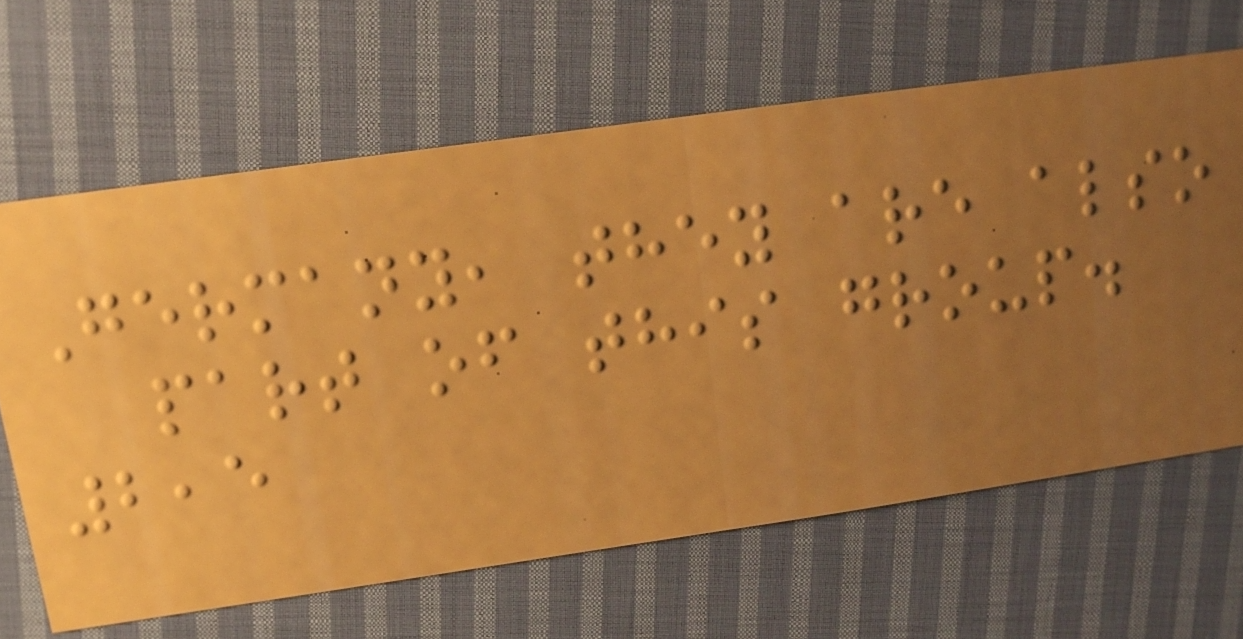Germany, they are also
part of this group.
2,5
